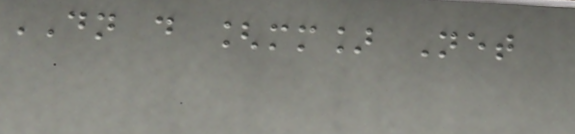DN d [mm] Net
